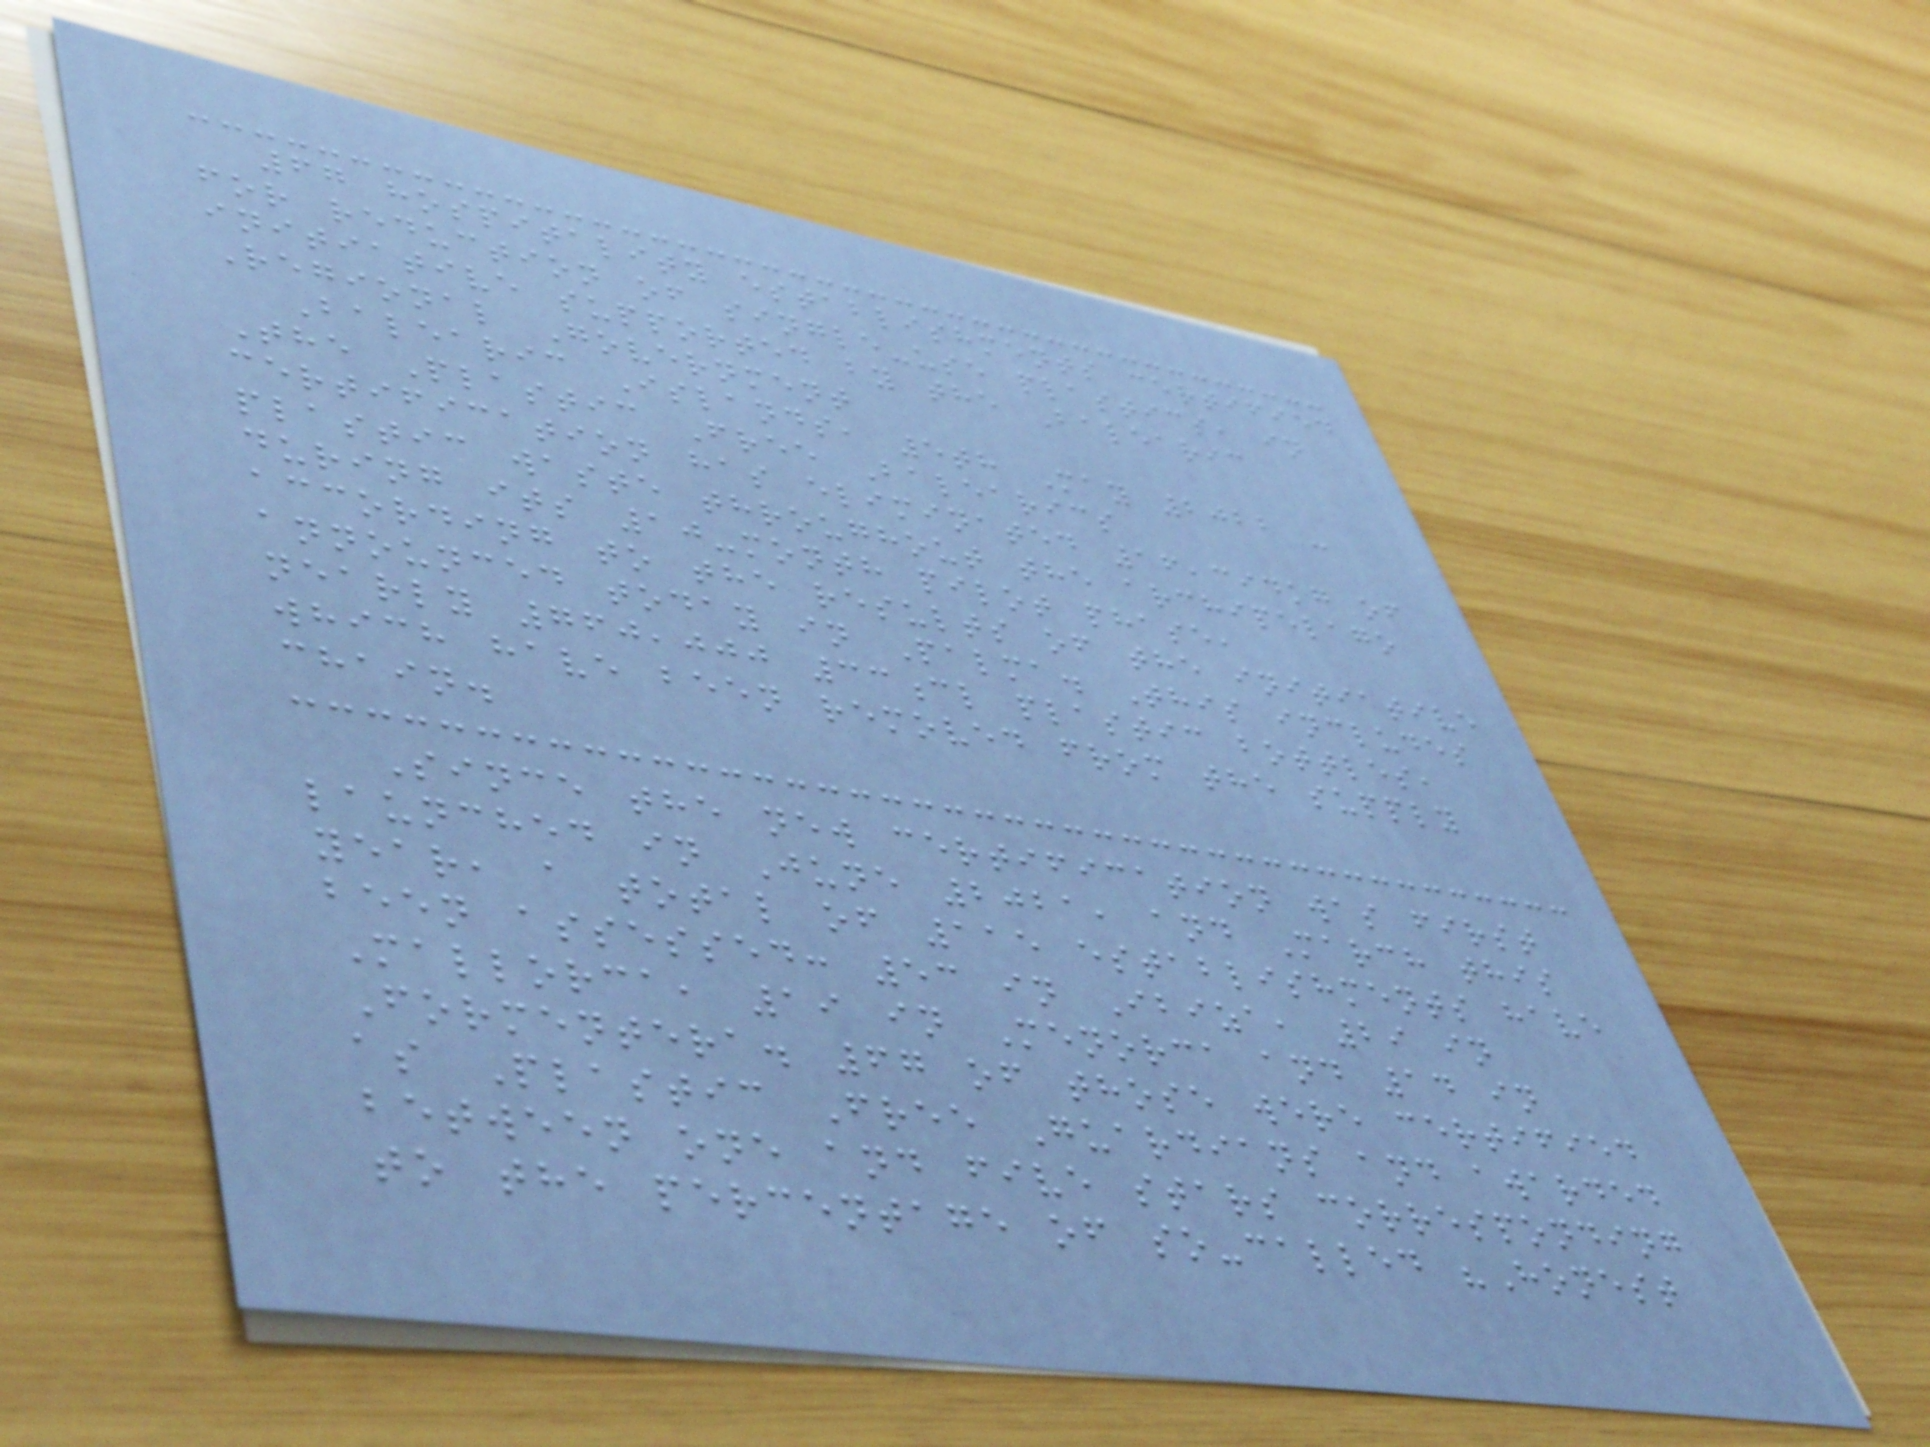67 hospitality establishments certified
for reduction of single-use plastics, in
initiative supported by the Balearic
Regional Government
Balearic Islands, 5th May 2022 -
The Plastic Free Balearics
certification has eliminated 16,394kg of
plastic waste throughout the archipelago
during its 10-month pilot phase,
according to the results of the initiative
announced today in Palma. This includes
nearly 760,000 33cl plastic bottles,
which have been removed from the supply
chain.
Since the new certification was first
launched in June 2021, and March this
year, a total of 115 establishments have
been assessed: 53 in Ibiza, 29 in
Mallorca, 19 in Menorca and 14 in
Formentera. 67 of those were certified
as Plastic Free Guardians and awarded
between one and five stars corresponding
to the percentage of so-called "Honest
